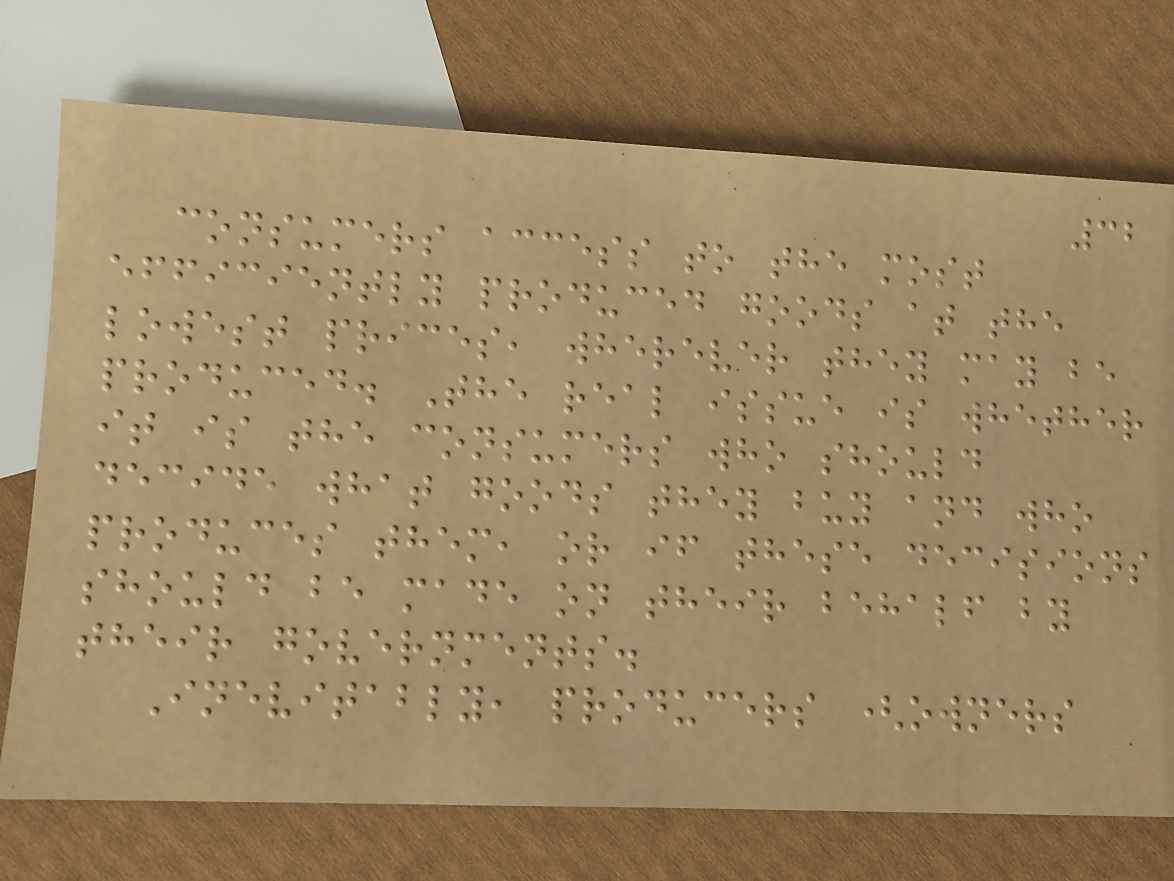32
consumers access to the most
efficiently produced goods at the
lowest prices, wherever they may be
produced. The real issue is whether
it is the consumers who should
decide what goods they buy and who
produces them, or if these decisions
should be made on their behalf by
their governments.
Inevitably, producers (owners
